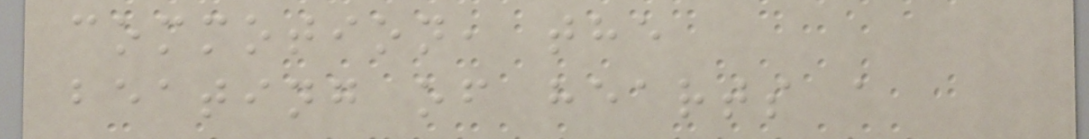commotion, the
beating of hearts a
